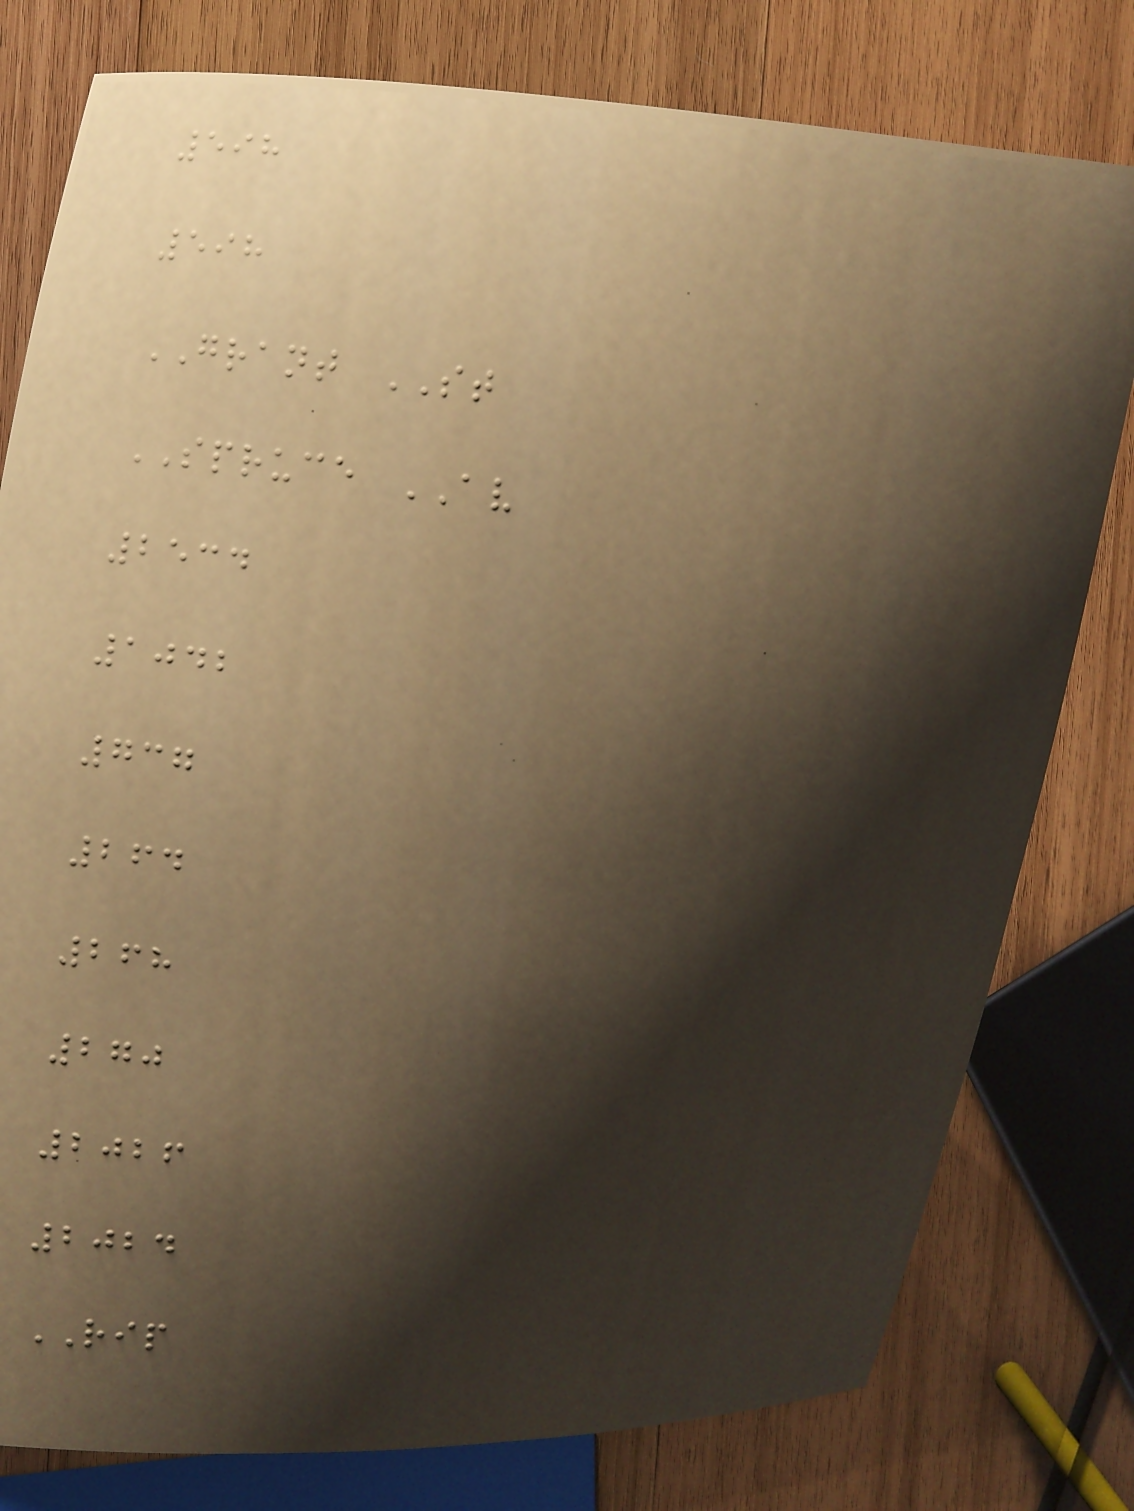598
598
GRANT ST
SPRUCE AV
2534
1042
737
264
268
270
2026
2024
RIP
